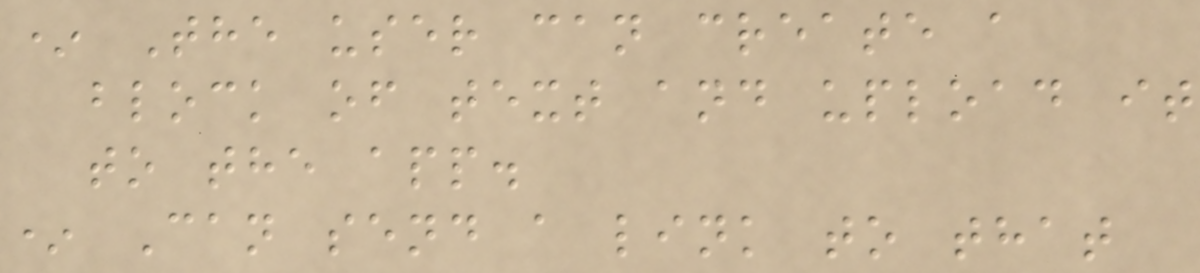* The user can create a
block of text and upload it
to the app.
* Can send a link to that
